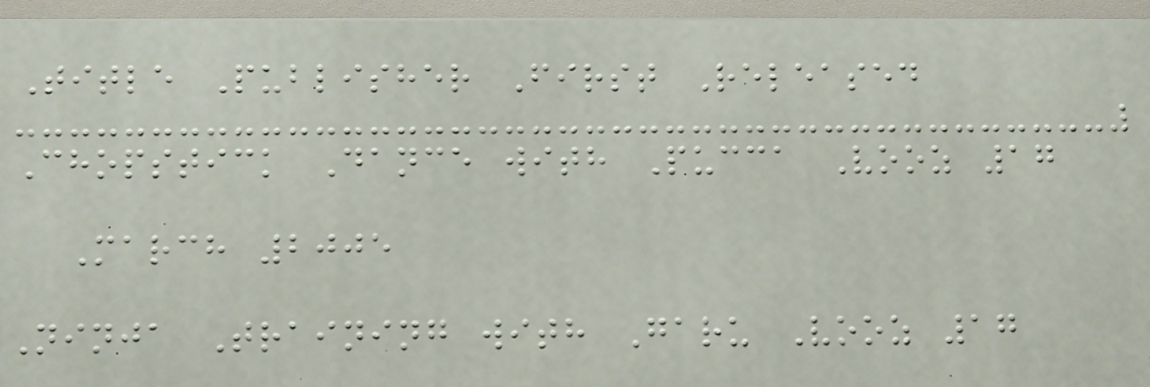Title Publisher First Released
Chopstick Dance with Pucca Vooz 17
March 2005
Ninja Training with Garu Vooz 17
